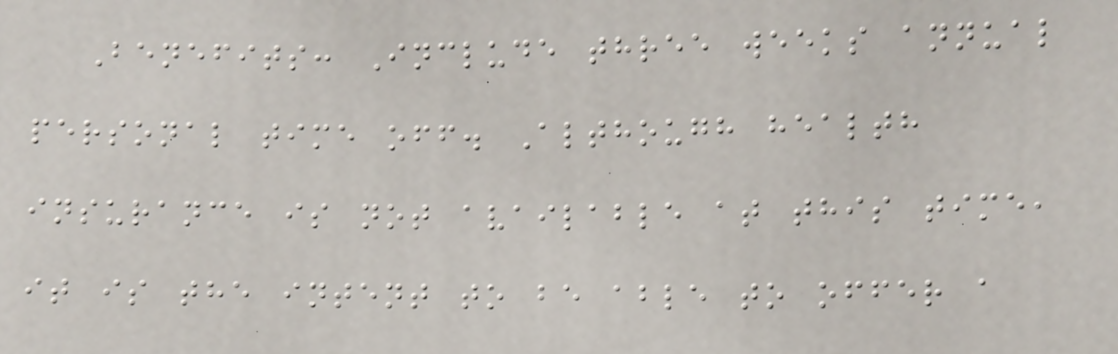Benefits: Include three weeks annual
personal time off. Although health
insurance is not available at this time,
it is the intent to be able to offer a
